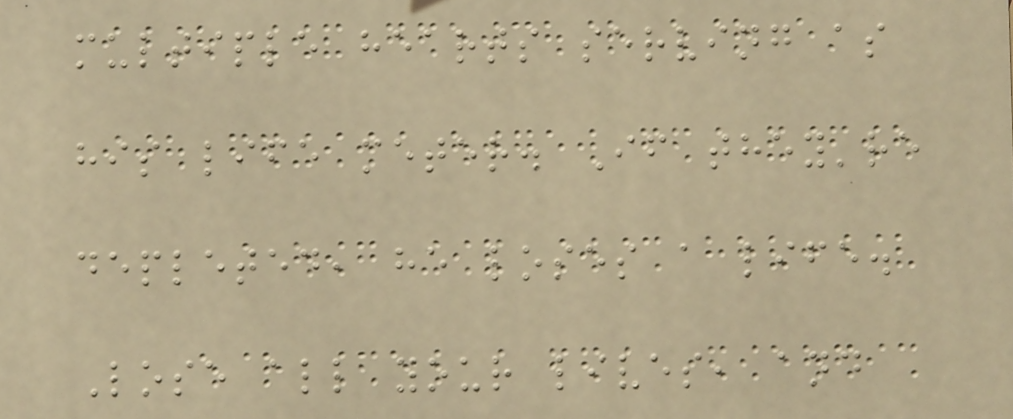multiple hearts serving as
his life meter. If they're
depleted, he loses a life.
Lose all your lives, and
